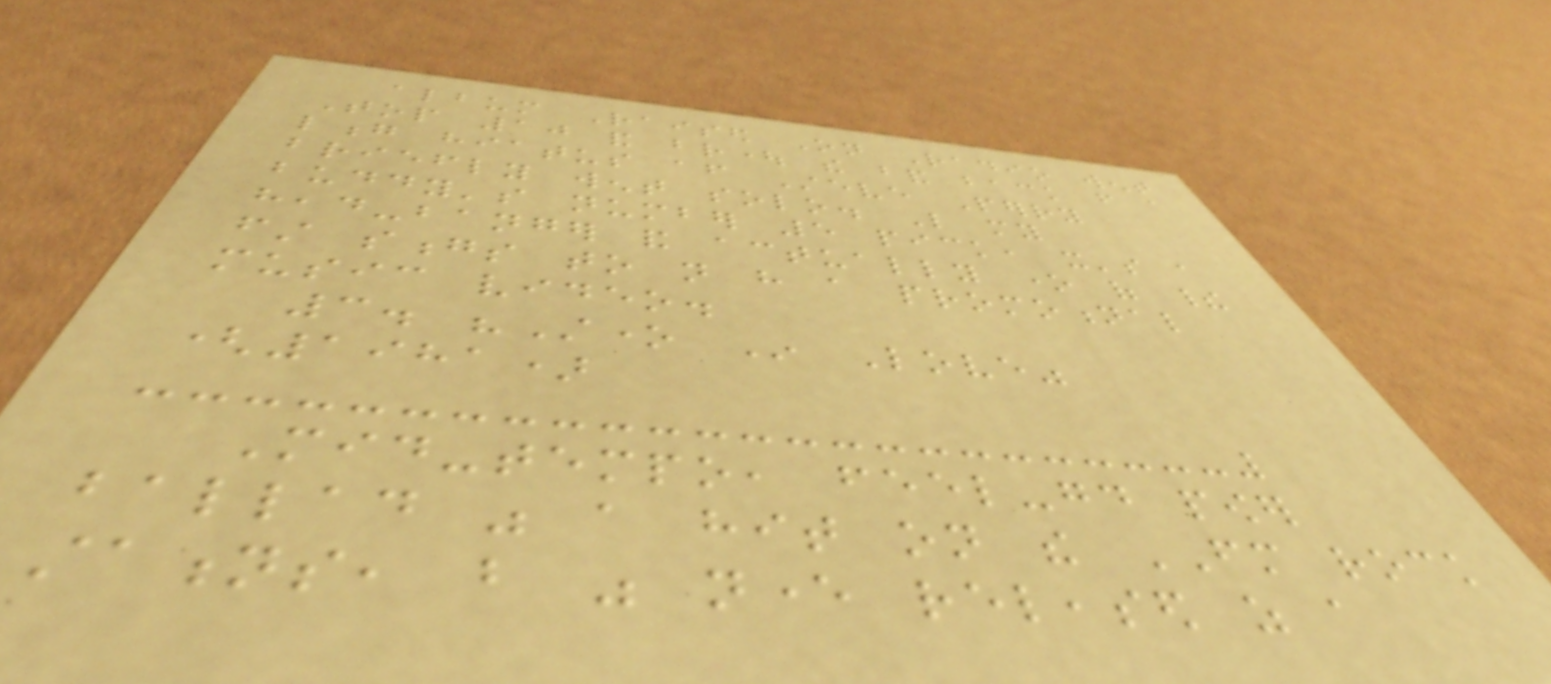album Raised On Radio went
Top 10 and brought the band back from a
long hiatus after Steve Perry
briefly went solo. Like my
buddy's number 5 pick, it's a
head-banger and actually one of their
first songs to not have a promotional
music video.
3. "Stone In Love"
(1981)
Mid-tempo, feel-good power
ballad was a hit on the FM rock
stations, but was never released as a
